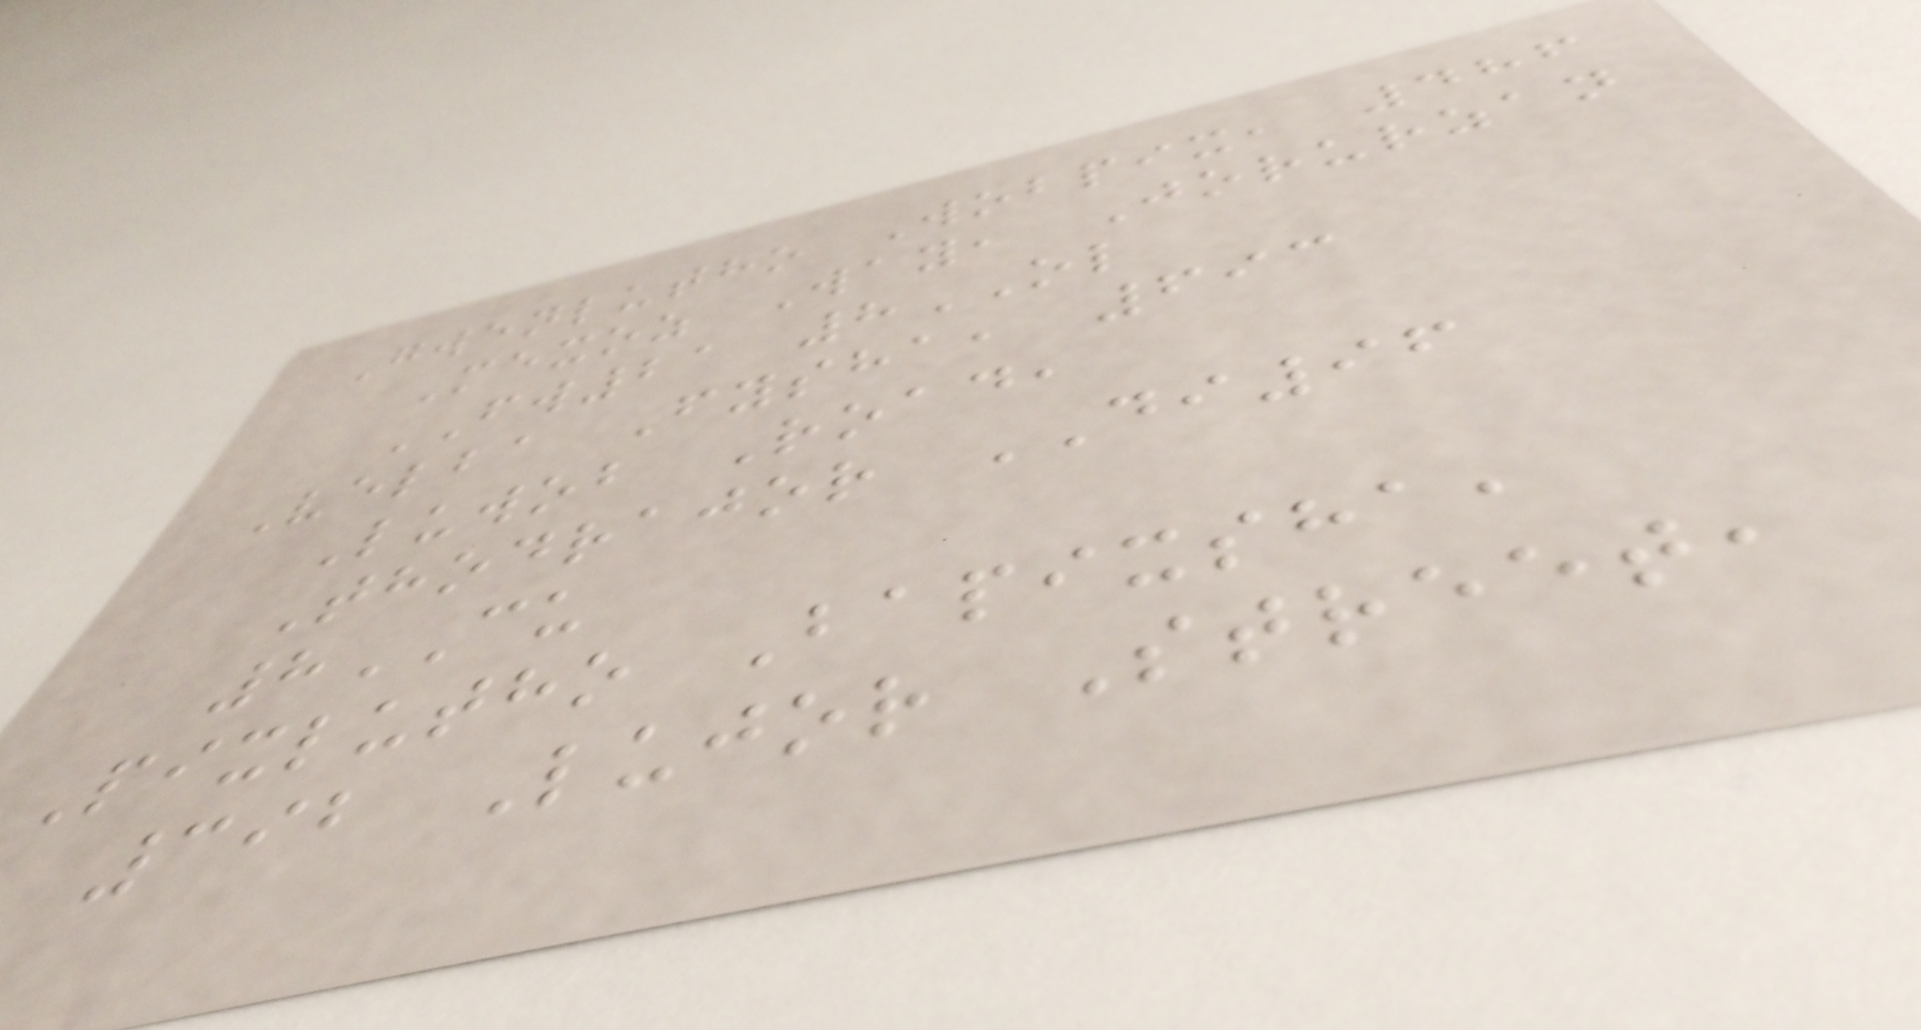Gwenlutho Wobpix, 486
Mexoz Way, Jorurzan
FW21 8OL
Velba Fysha, 693
Luwob Road,
Thodrajor DI96
8CU
Pixlutho Bapixsha,
392 Lujor Street,
